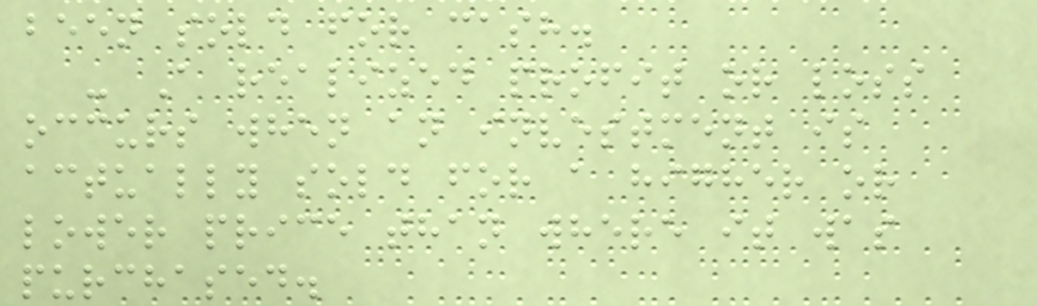been sold for cash.
- A realized profit or loss
occurs when an investment is
actually sold for a higher or
lower price than where it was
purchased.
